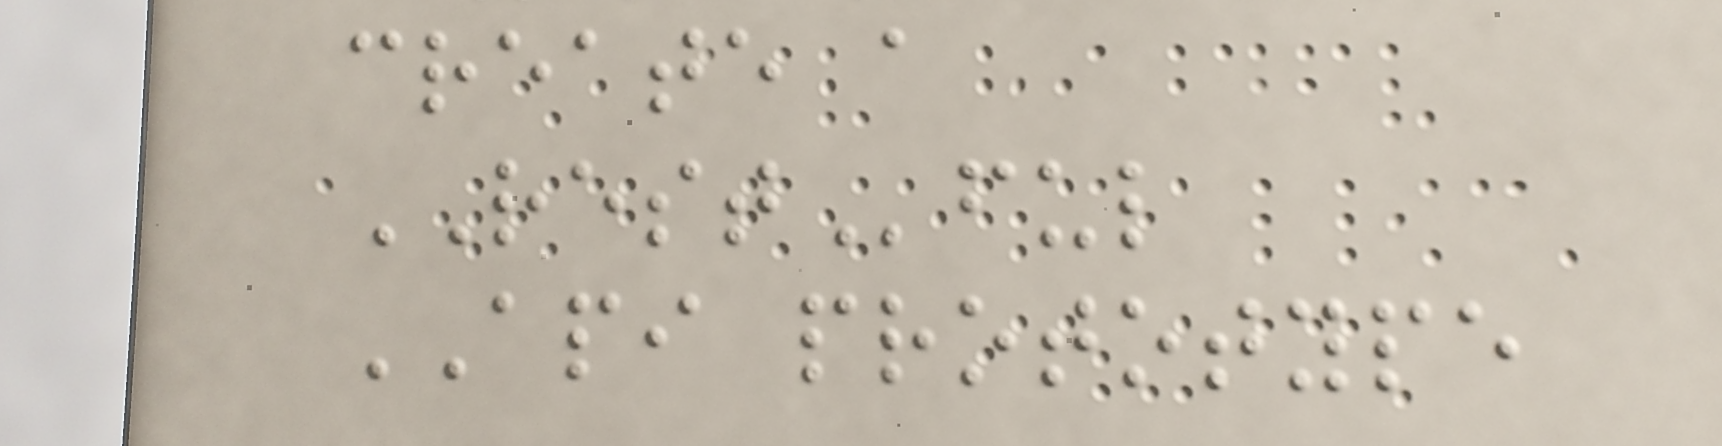create a
RESTful
API prototype
